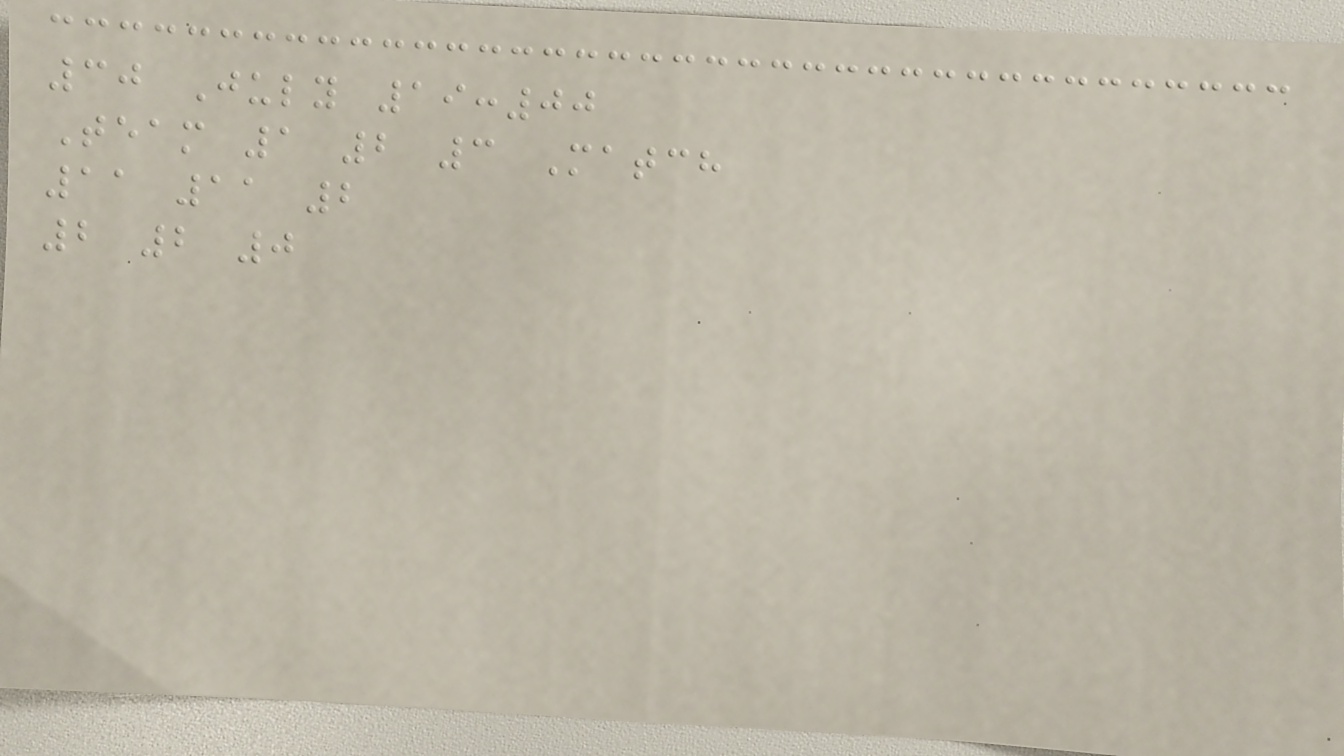30 July 19:00
Team 1 2 3 Match
11 11 2
2 2 0
